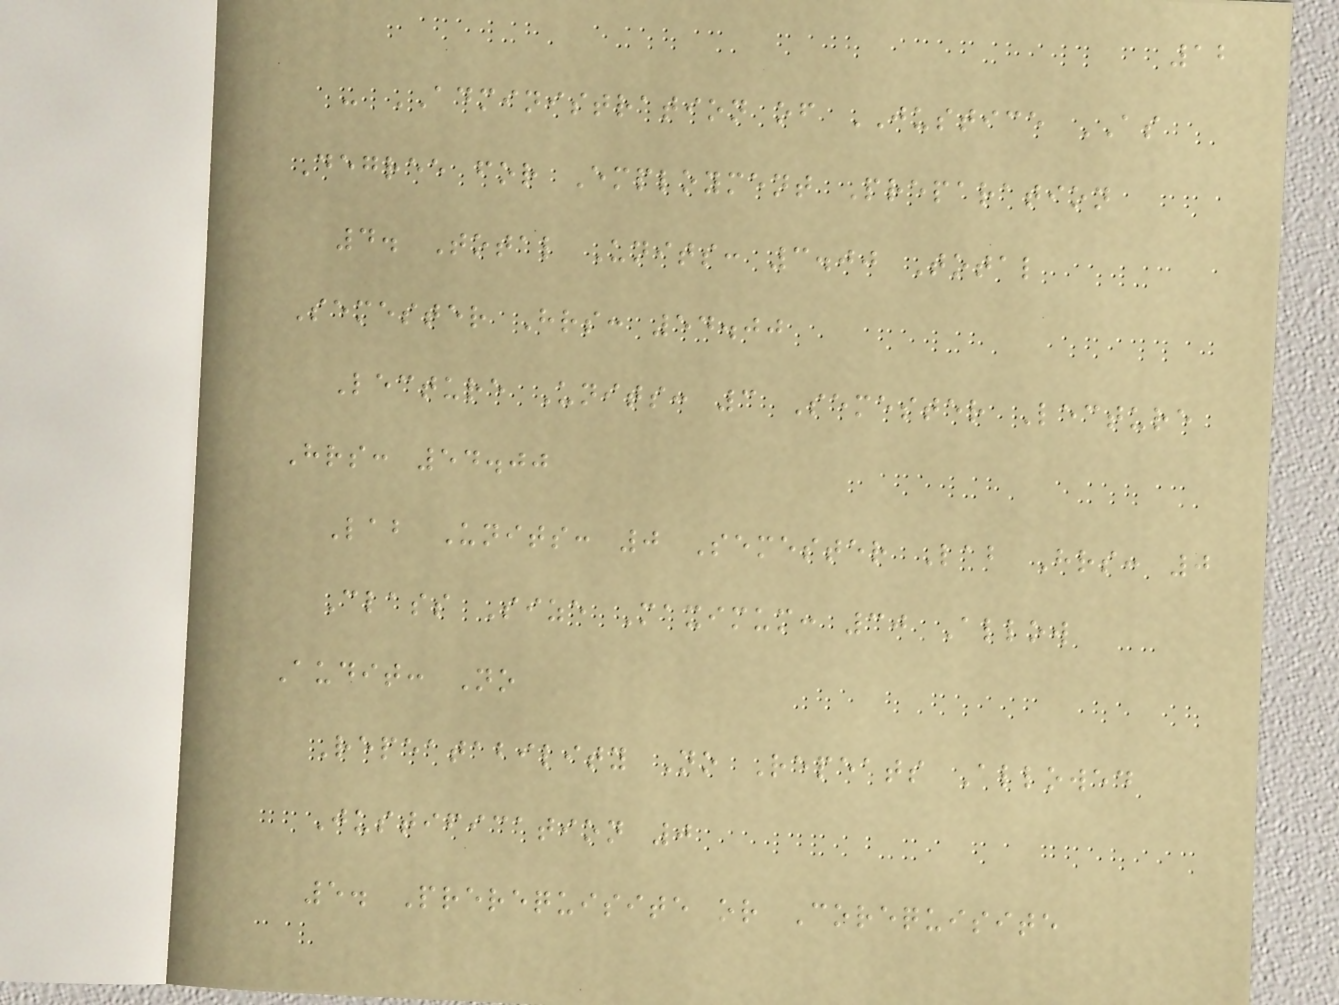12
- ADMINISTRATION of JUSTICE AS
Degree for Employment Preparation
4. Total Units: 3.00 Total
Semester Hrs: 54.00
Lecture Units: 3 Semester Lecture
Hrs: 54.00
Lab Units: 0 Semester Lab Hrs: 0
Class Size Maximum: 30 Allow
Audit: No
Repeatability No Repeats Allowed
Justification 0
5. Prerequisite or Corequisite
